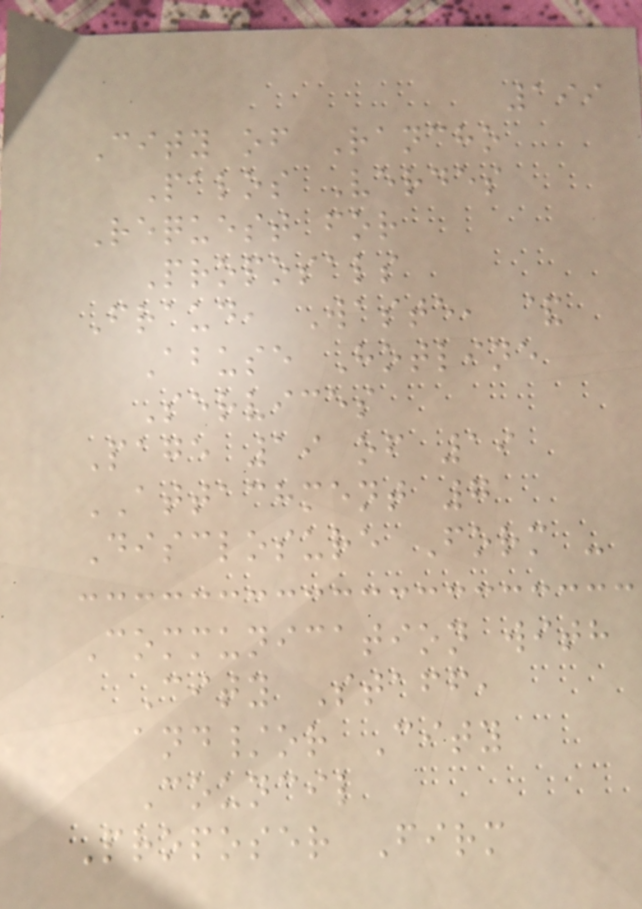199
City of Rancho
Palos Verdes
Request for
Proposals
Fraud, Waste, &
Abuse Hotline
Services
Page 19 of 19
ATTACHMENT 7
Disclosure Form -
Communication with
City Staff,
and/or City
Council
Proposer Firm
